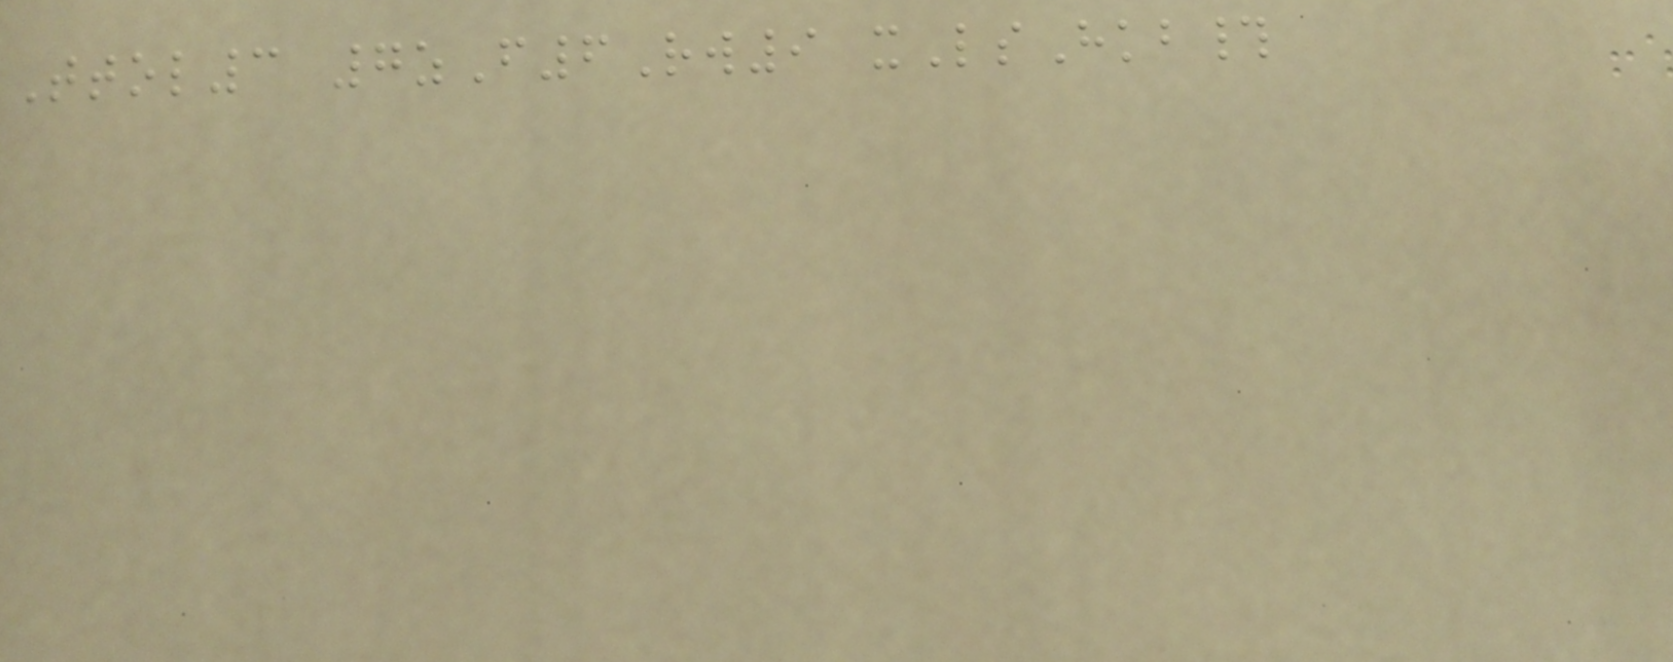Ttol3 7zF6Rw9 xLsHkb#
